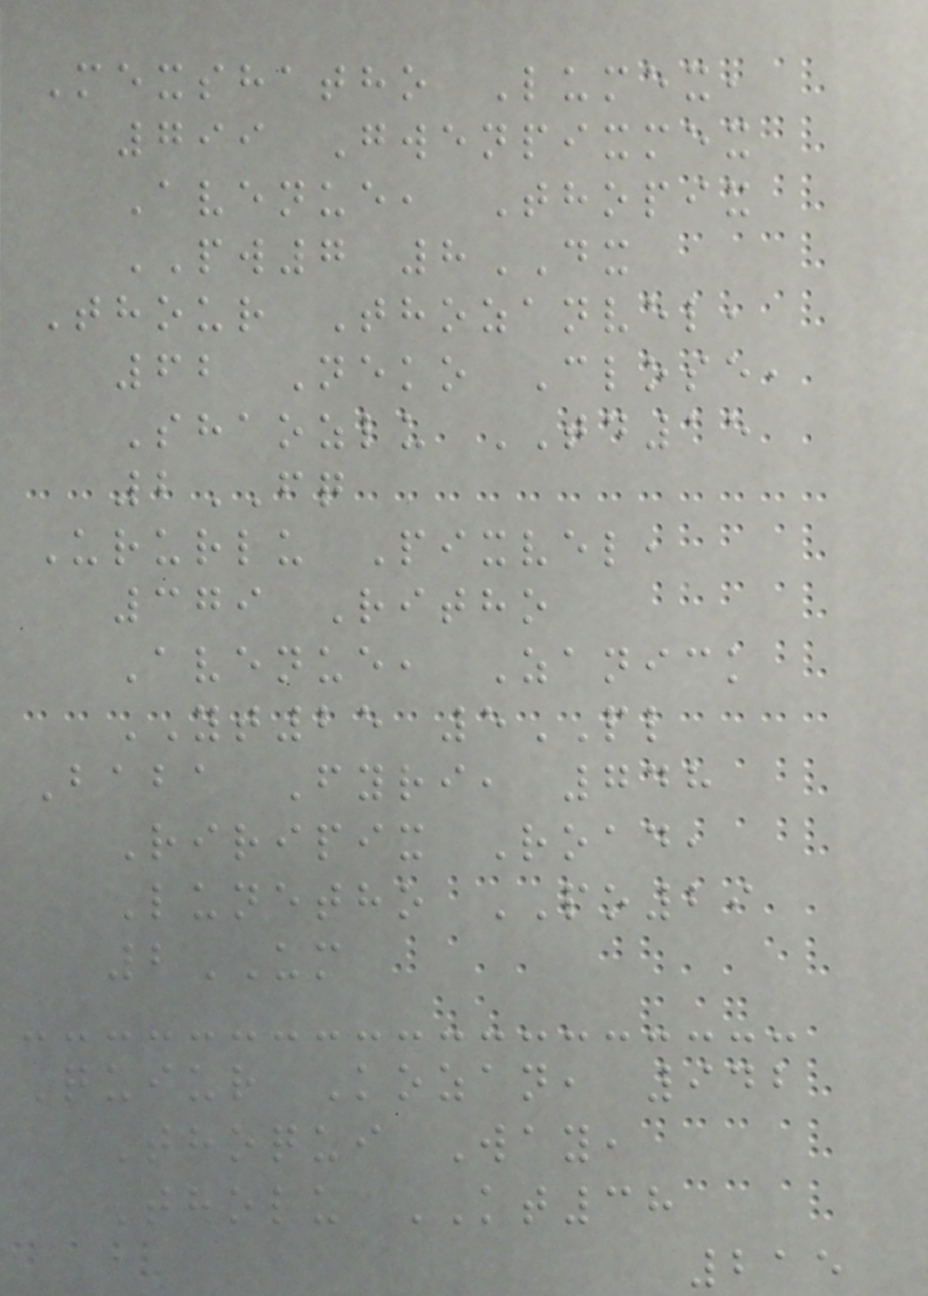Mexshatho Lumex,
799 Gwenpixmex
Avenue, Thopix
PW7 8DX
Thour Thozanvel,
62 Neko Close,
Shaozlu TD15
2FQ
Ururlu Pixvel,
379 Ritho
Avenue, Zanick
YT25 5PL
Baba Fyri, 748
Riripix Road,
Lunetho PO29
2UM
Quiur Kozan, 942
Thoqui Way,
Tholu KT38
215
